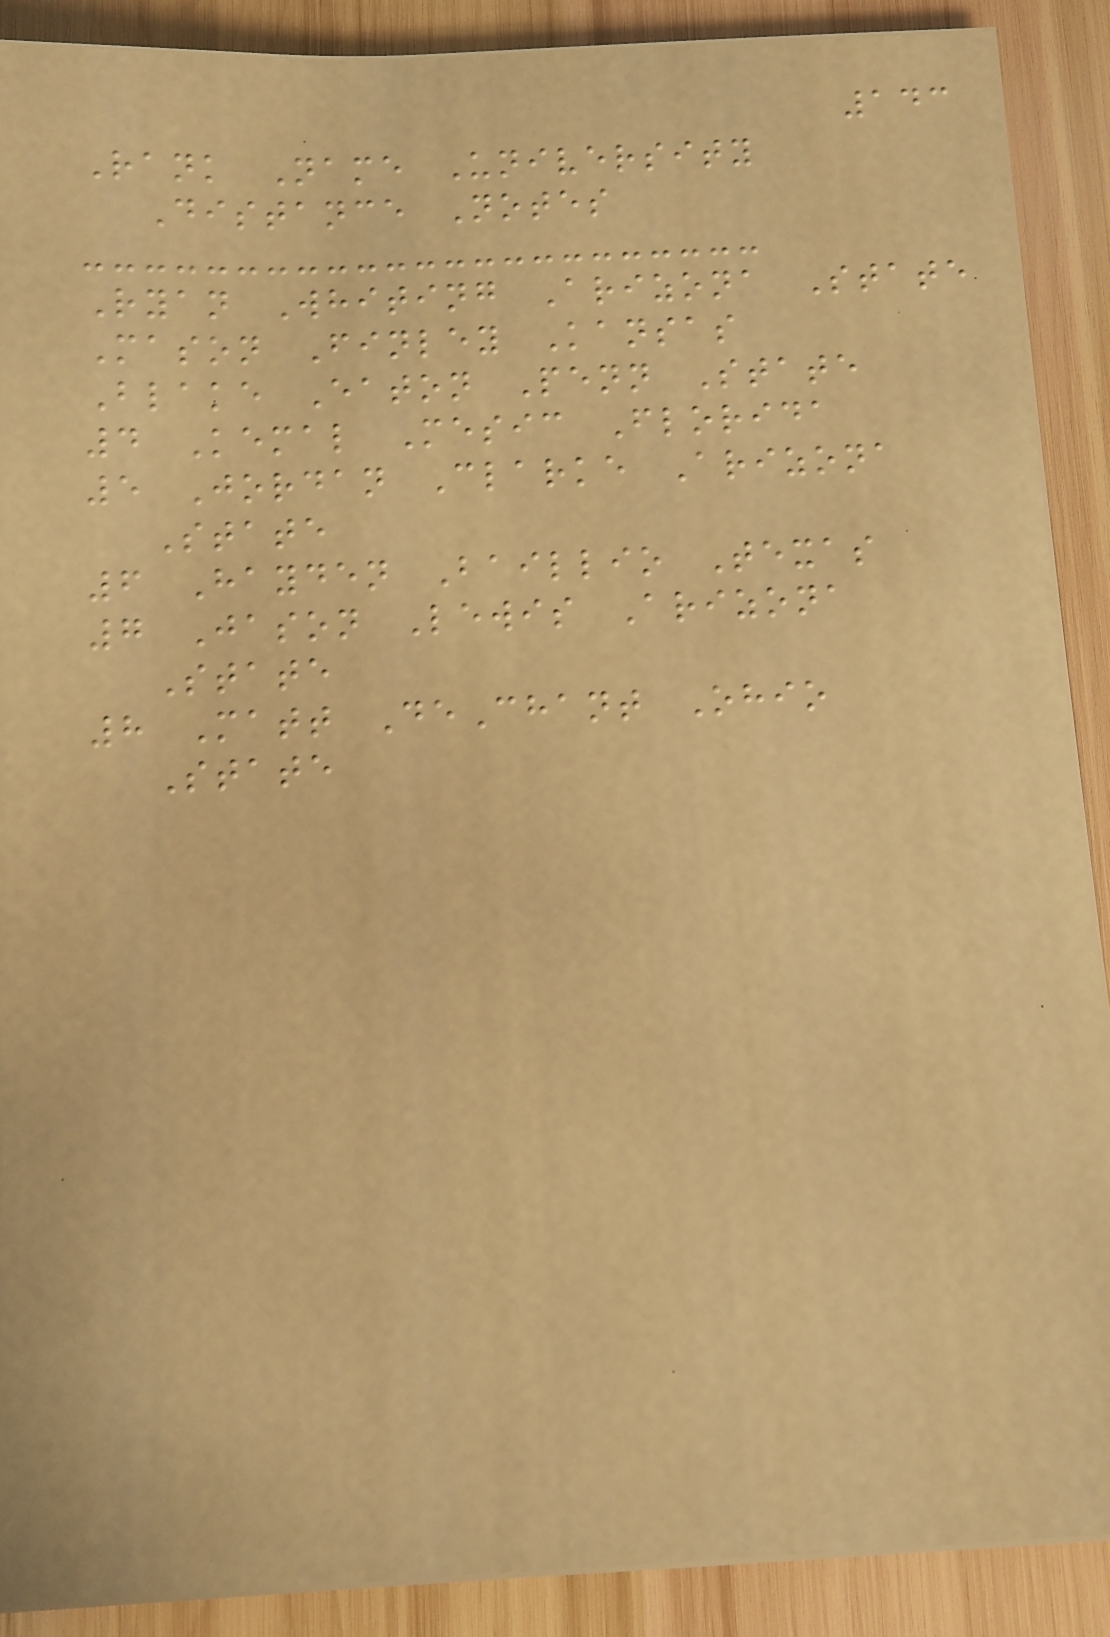143
Rank Name University
Distance Notes
Ryan Whiting Arizona State
Mason Finley Kansas
Blake Eaton Penn State
4 Kemal Mesic Florida
5 Jordan Clarke Arizona
State
6 Hayden Baillio Texas
7 Jason Lewis Arizona
State
8 Matt DeChant Ohio
State
